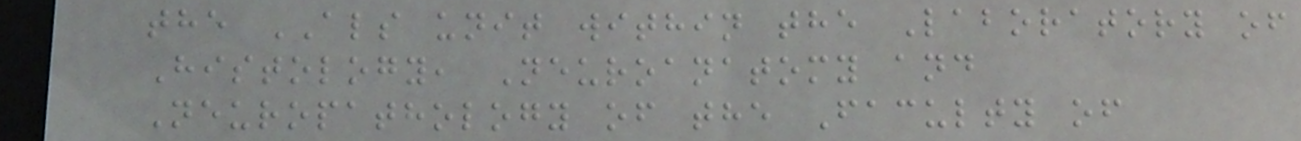the ALS unit within the Laboratory of
Histology, Neuroanatomy and
Neuropathology of the Faculty of
